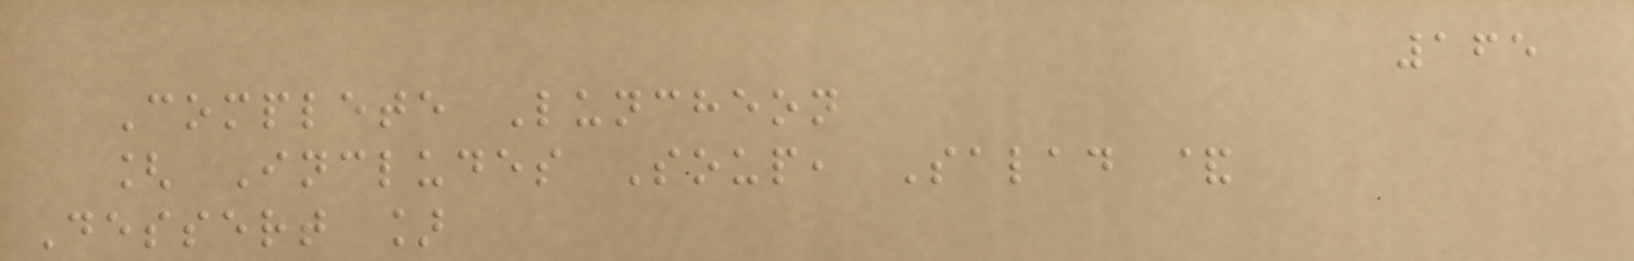165
Complete Luncheon
[ Includes Soup, Salad &
Dessert ]
